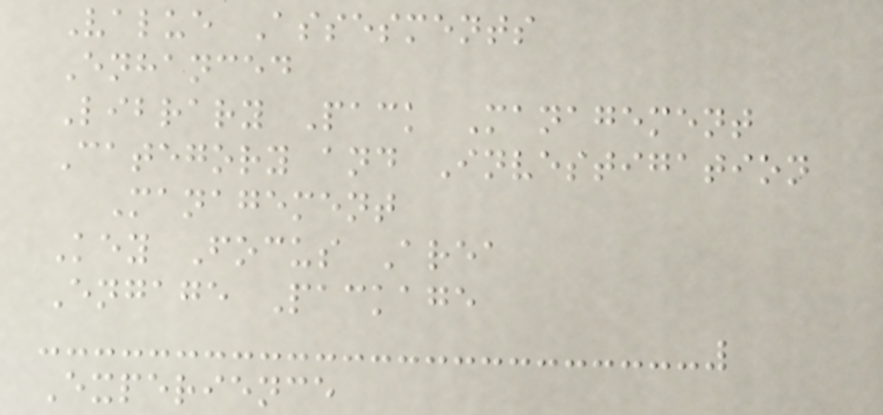Value Assesments
Enhanced
Library Pack Management
Category and Investigation
Management
Key Focus Area
Engage Package
Experience
